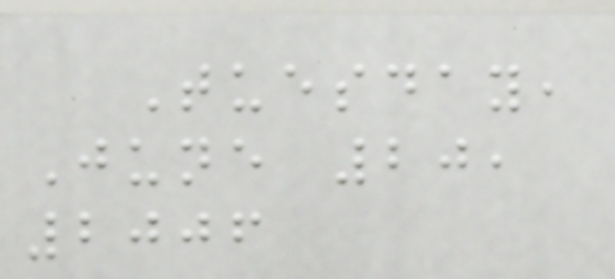Tuesday,
June 20,
2006
